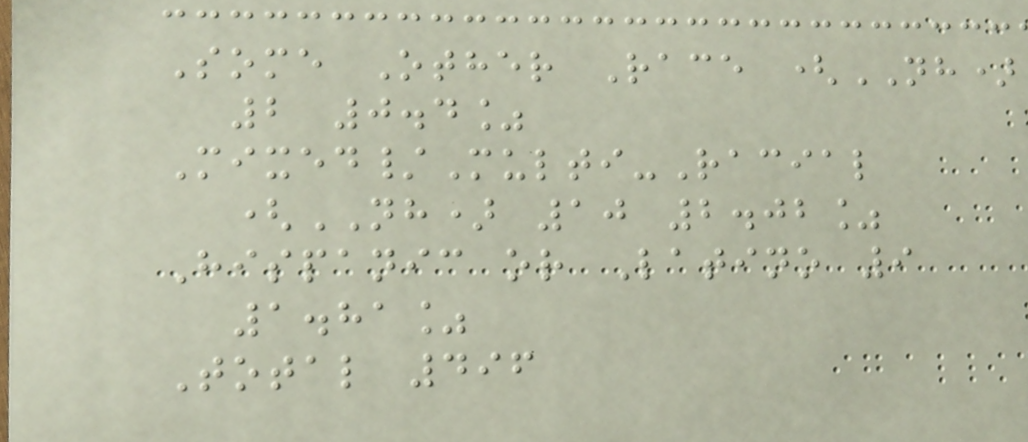Some Other Race (NH)
2 0.4%
Mixed/Multi-Racial
(NH) 10 2.02%
Hispanic or Latino 9
1.81%
Total 496
